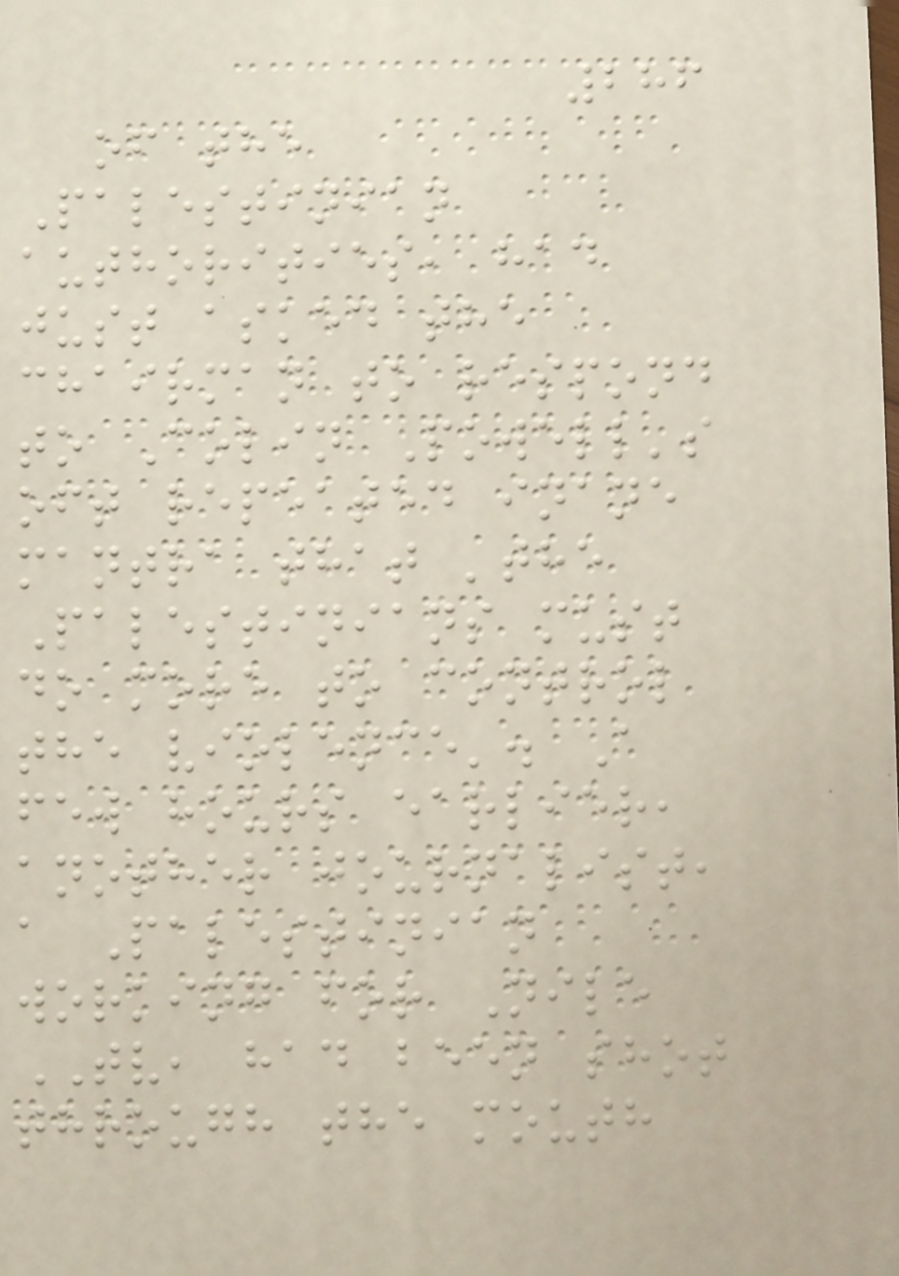286
of the
Palestinian
authorities, had
just asked the
chairman to respond
to Colin Powell's
oft repeated inane
mantra that 'the
Palestinians must
do more to control
the violence'. A
few hours earlier,
another journalist,
a Palestinian
working for Nile
TV, had been shot
through the mouth
